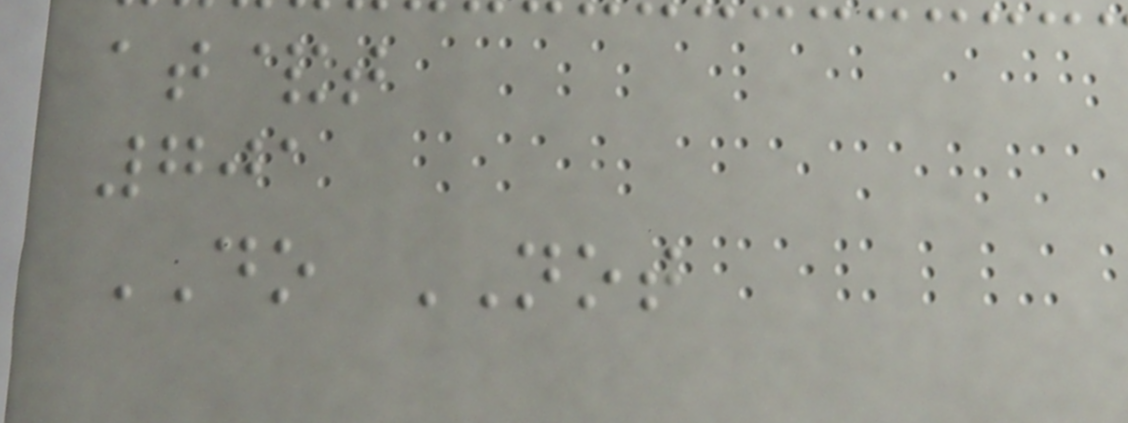at&t
701
DO NOT
